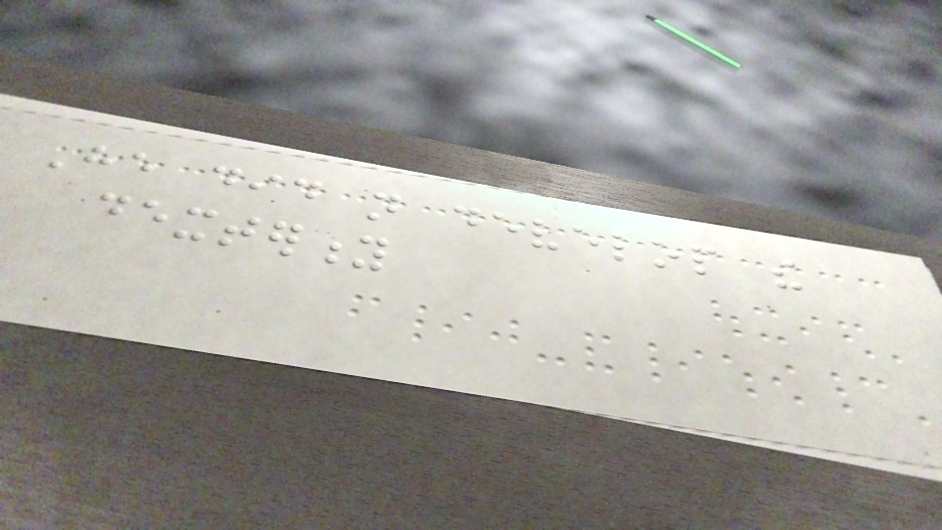He did not develop the
dexterity
